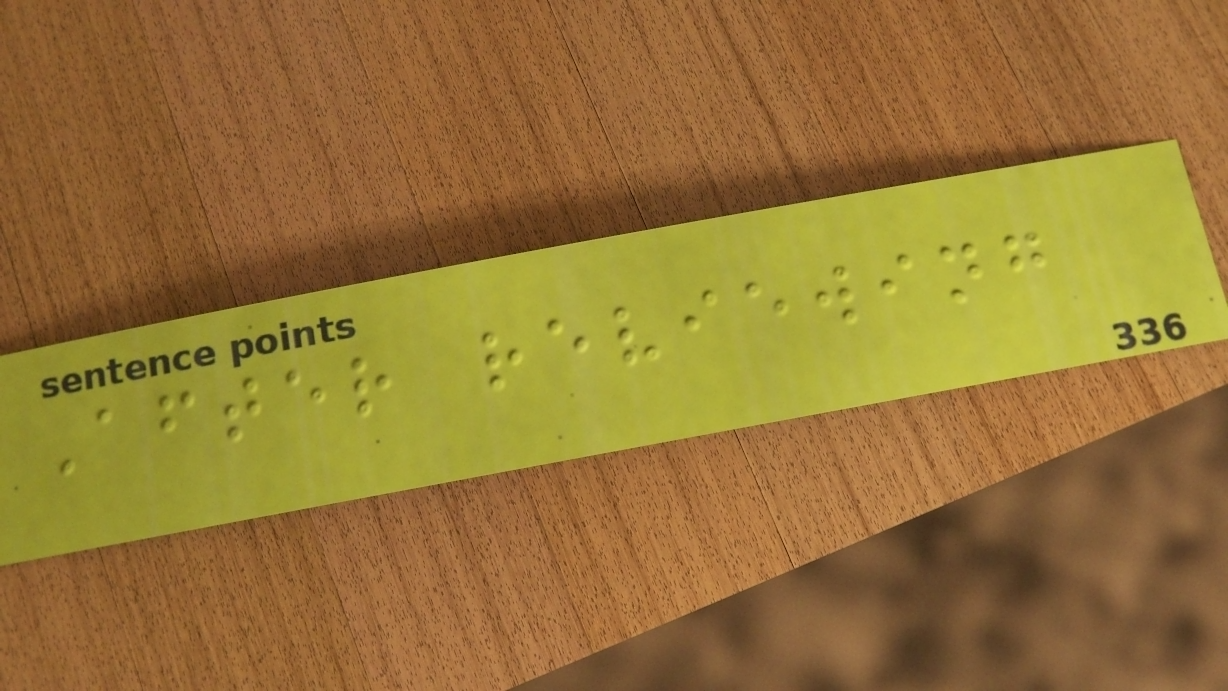After reviewing
